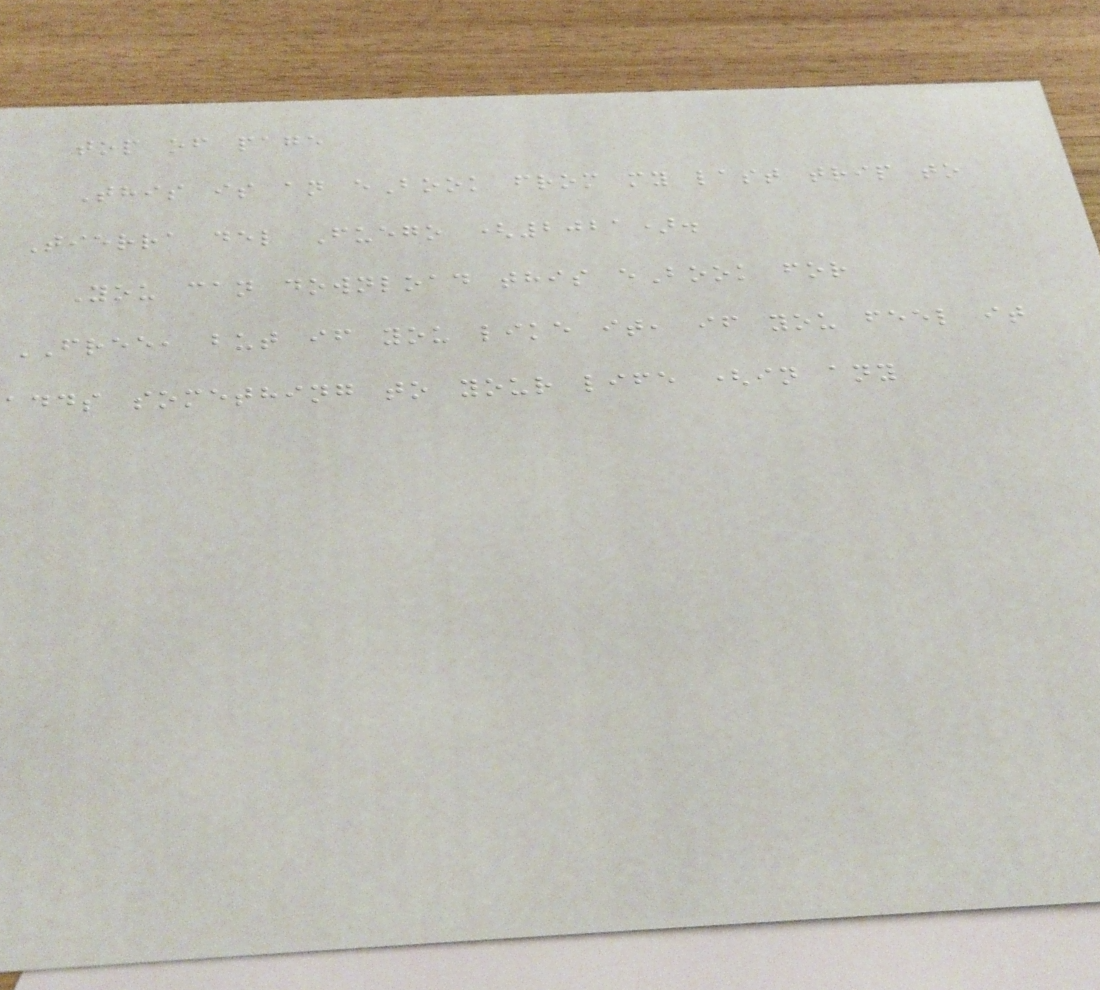top of page
This is an eBook from my last trip to
Tierra del Fuego (2021).
You can download this eBook for
FREE, but if you like it, if you feel it
adds something to your life (in any
